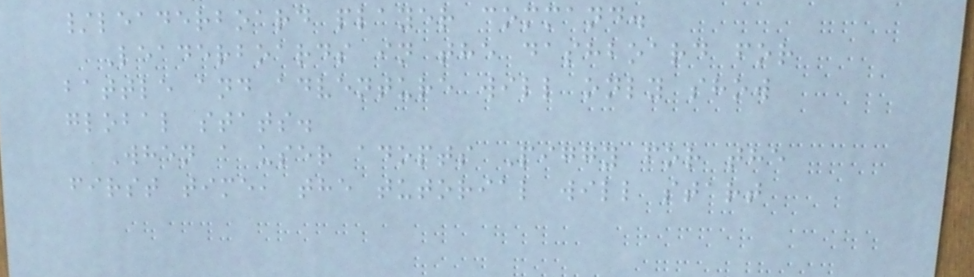/leaderboard player command.
Leaderboards in the dashboard for
battle and adventure will only show
global stats.
When a user adopts Piggy for the
first time, the tutorial will start
